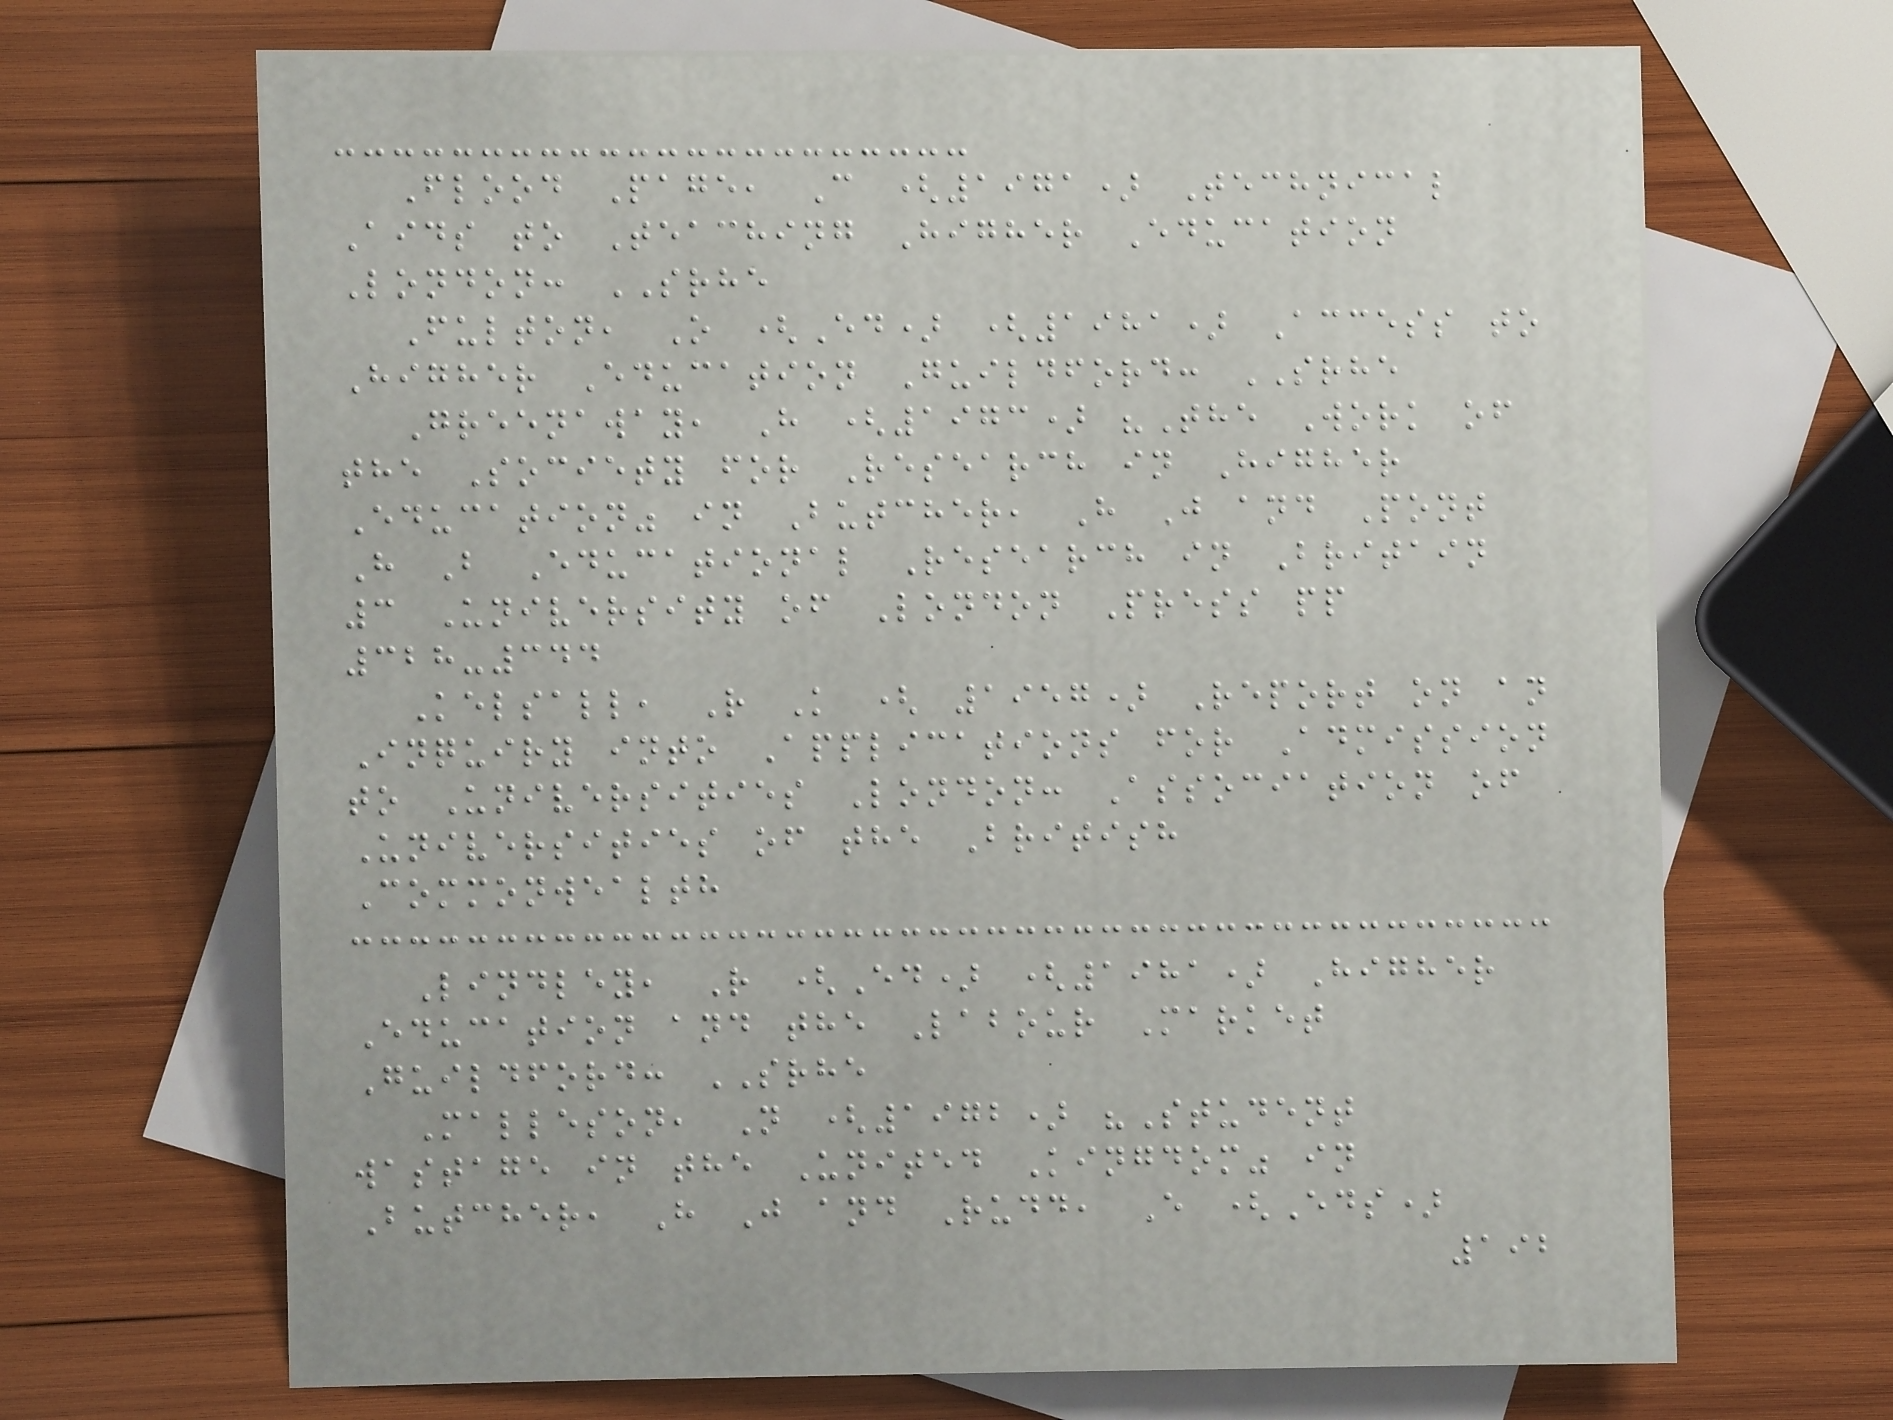Flood Page, C (1971) Technical
Aids to Teaching Higher Education
London: SRHE
Fulton, O (Ed) (1981) Access to
Higher Education Guildford: SRHE
Greenaway, H (1973) "The Work of
the Society for Research in Higher
Education" in Butcher, H J and Pont
H B Educational Research in Britain
3 University of London Press pp
328-344
Kelsall, R K ( 1957) Report on an
Inquiry into Applications for Admission
to Universities London: Association of
Universities of the British
Commonwealth
Lindley, R (Ed) (1981) Higher
Education and the Labour Market
Guildford: SRHE
Malleson, N (1972) "Student
wastage in the United Kingdom" in
Butcher, H J and Rudd, E (Eds)
192
